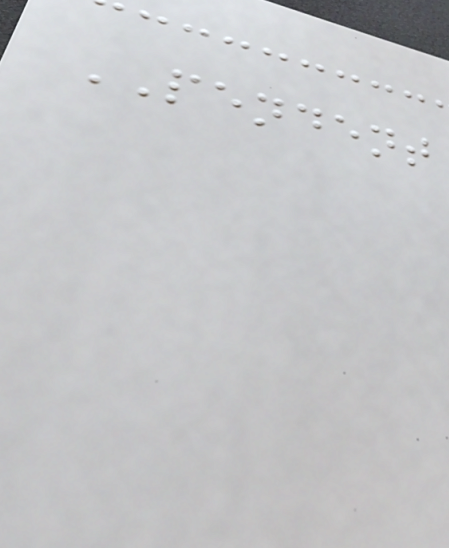PENDENT
